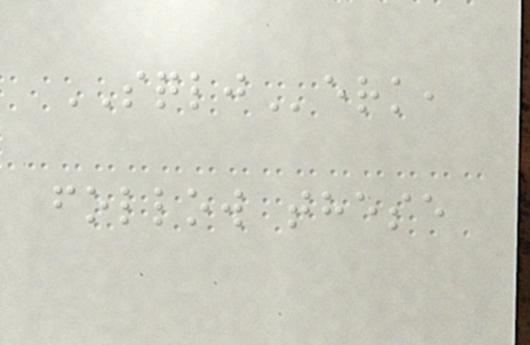SQLJerk,
follow these
